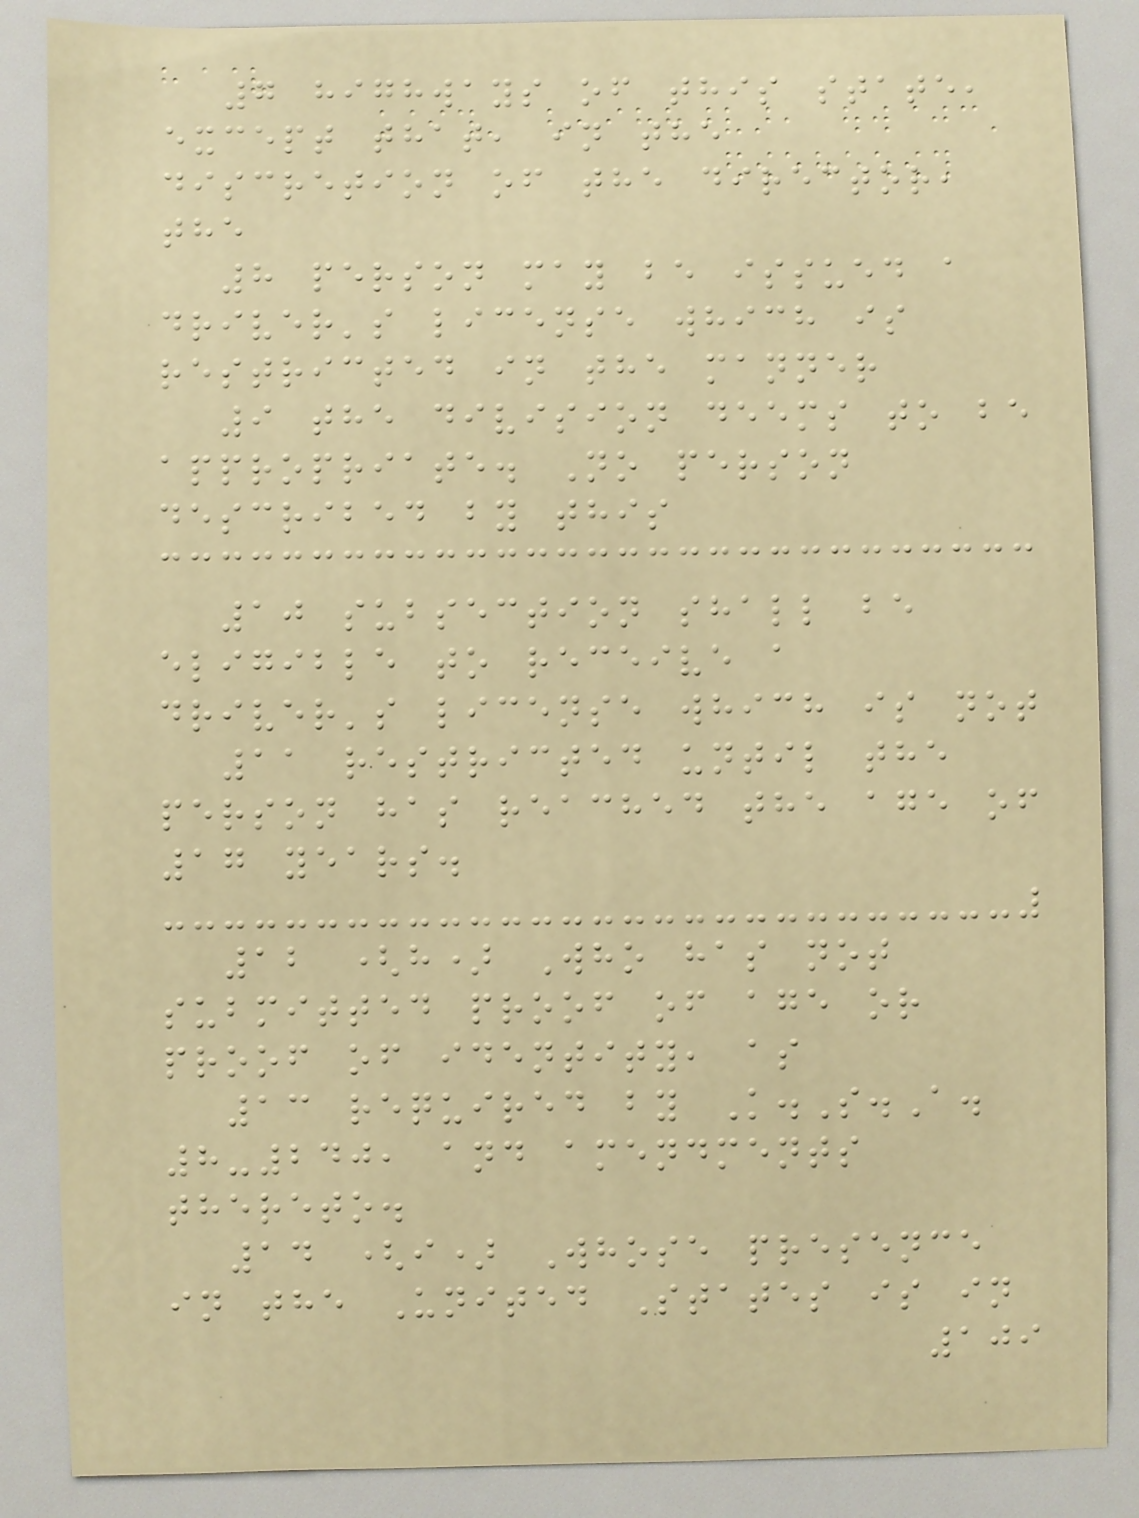7 highways of this state,
except that, in the
discretion of the director,
the
8 person may be issued a
driver's license which is
restricted in the manner
9 the division deems to be
appropriate. No person
described by this
10 subsection shall be
eligible to receive a
driver's license which is not
11 restricted until the
person has reached the age of
17 years.
12 (h) Who has not
submitted proof of age or
proof of identity, as
13 required by K.S.A.
8-240, and amendments
thereto.
14 (i) Whose presence
in the United States is in
109
